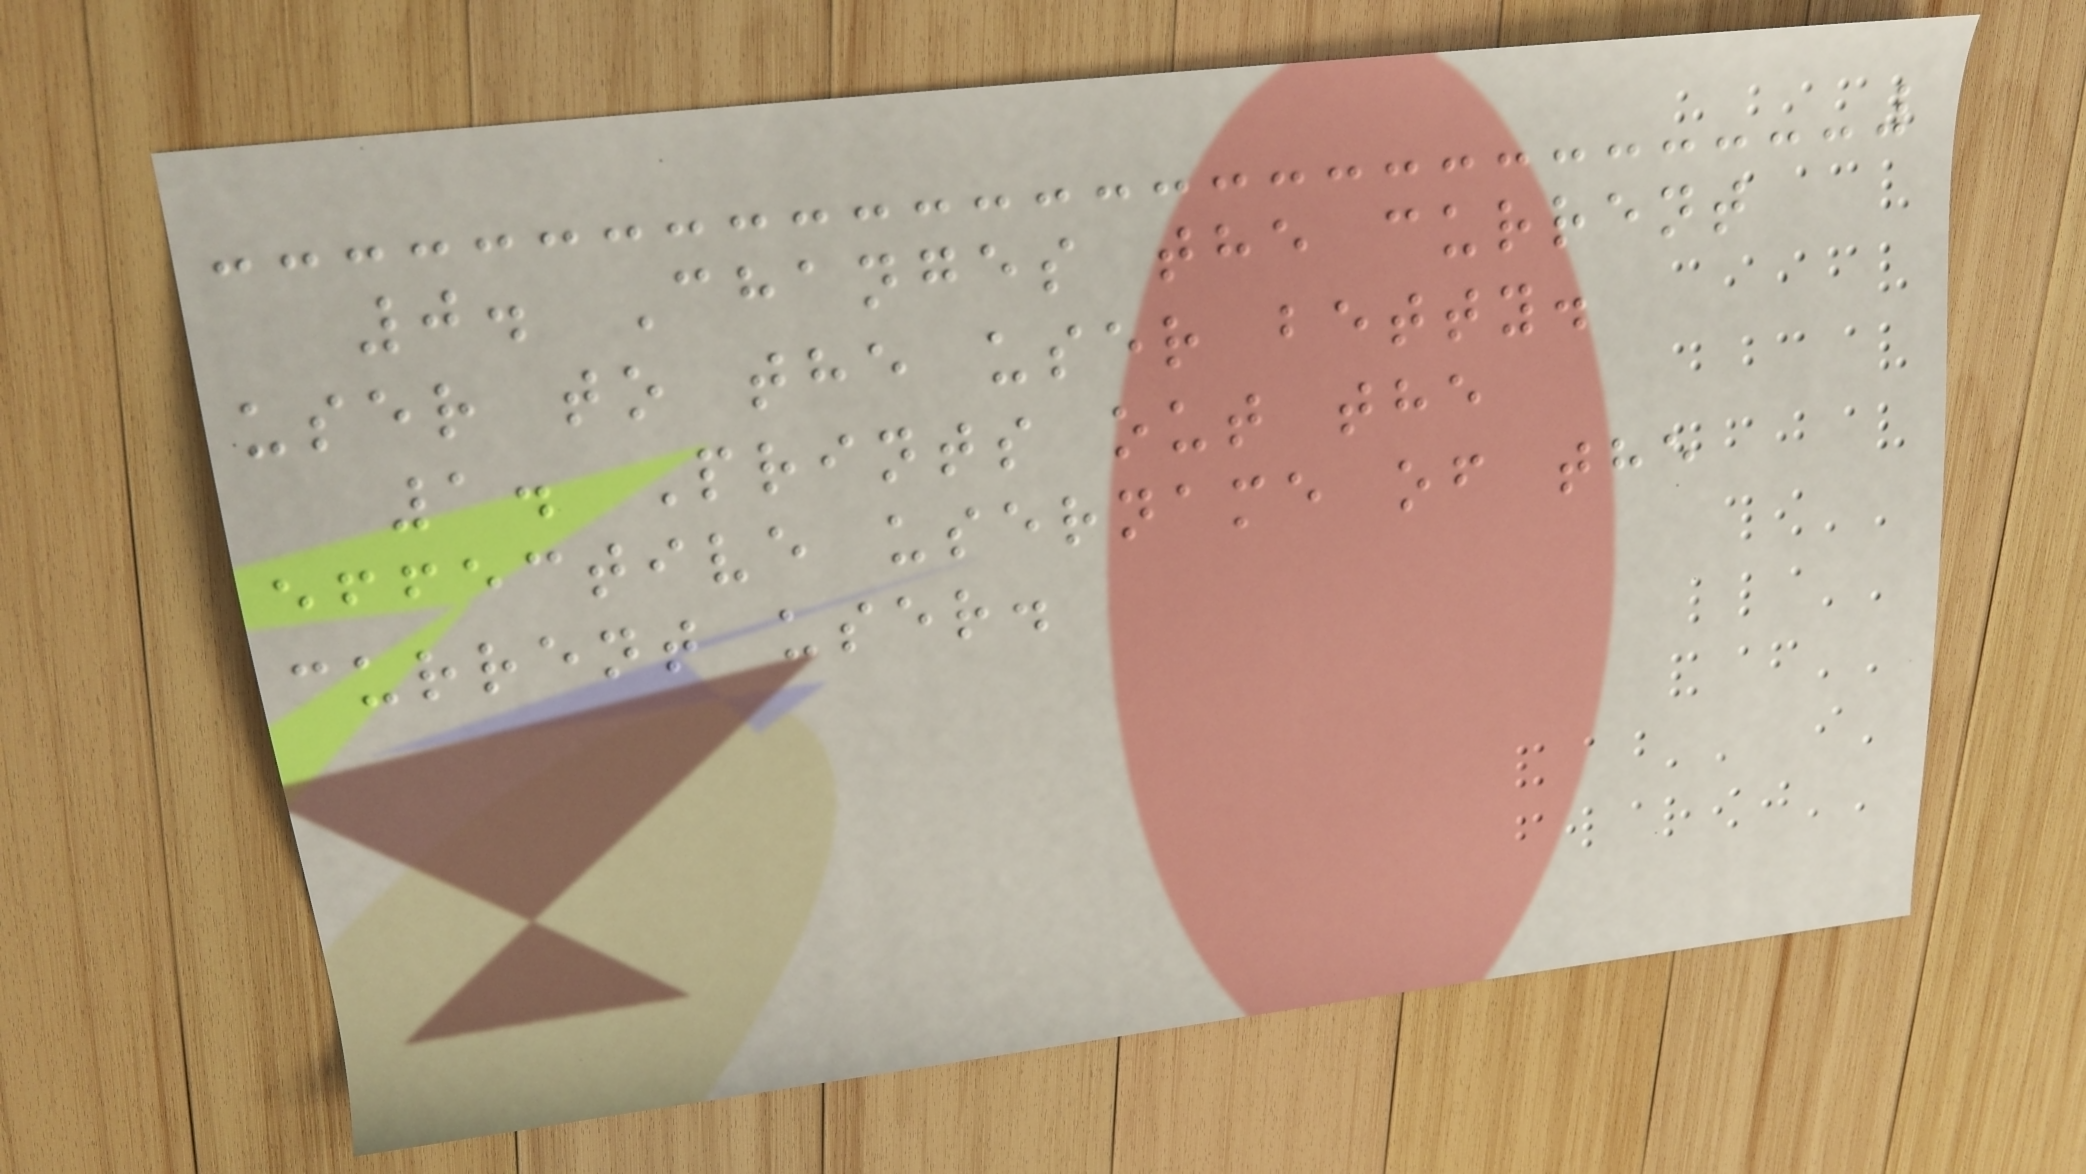0. Changes the current
user to the user betty.
1. Prints out the
effective username of the
current user.
